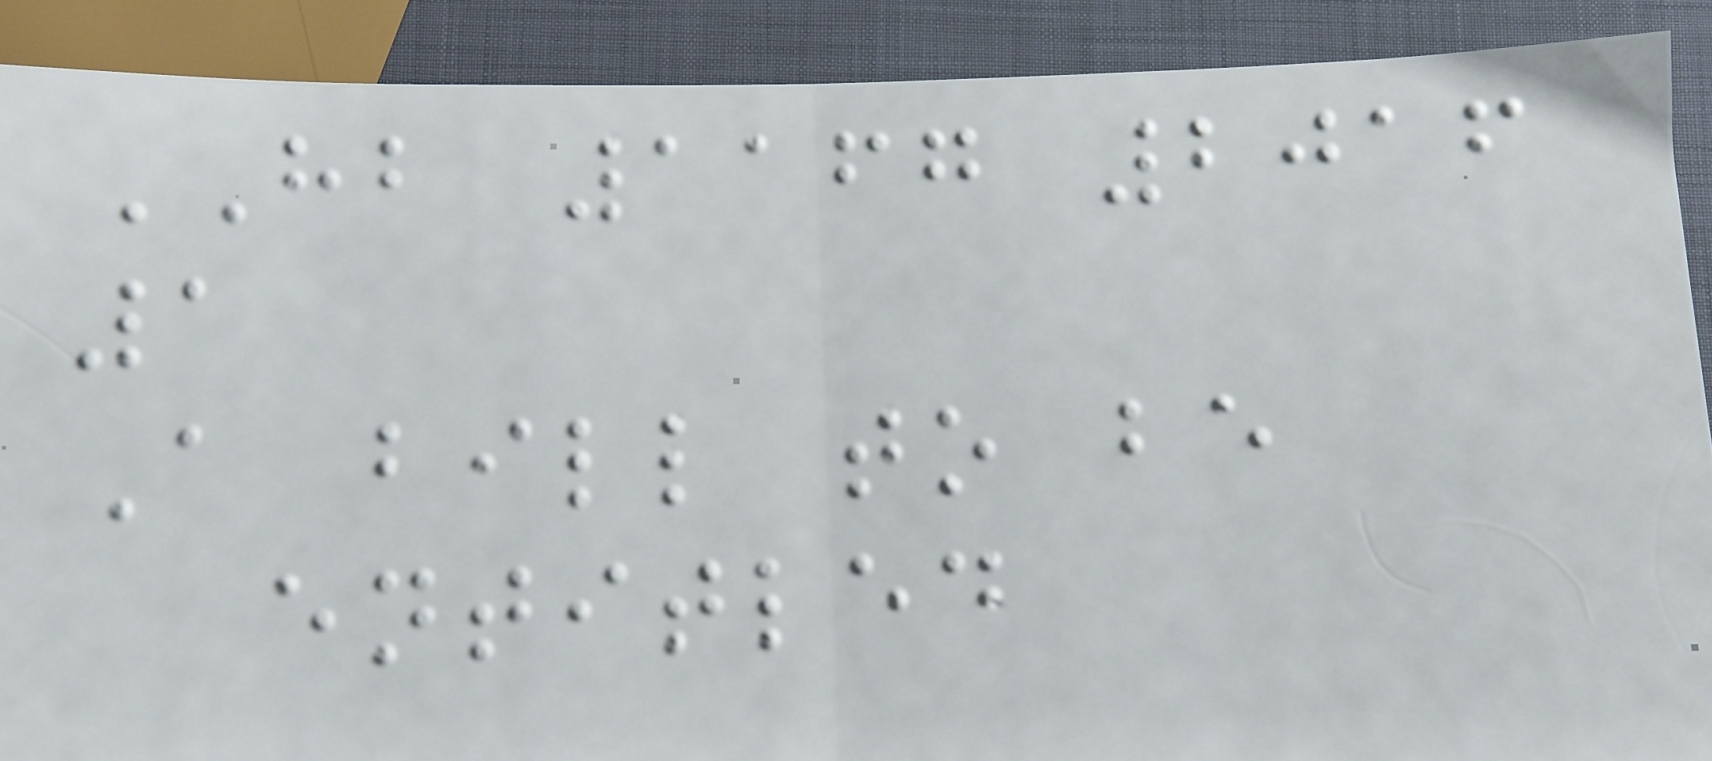HB 1167 2016
1
A bill to be
entitled
